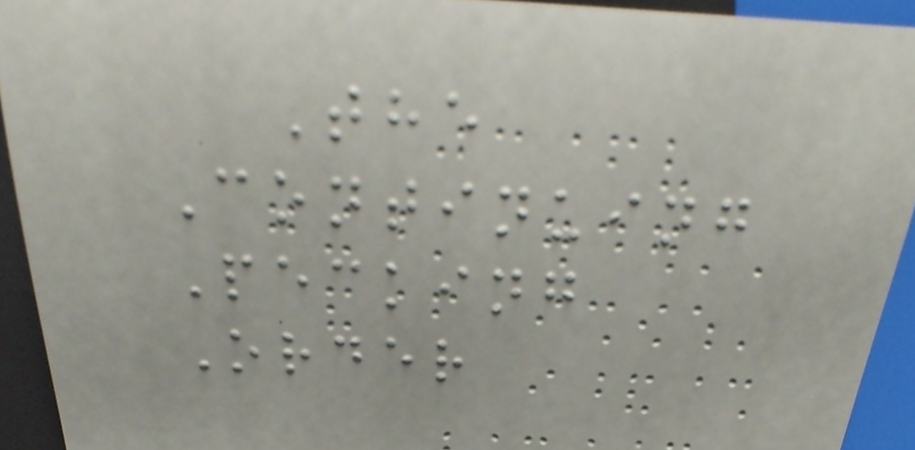The
Continuing
Pecking
Order
